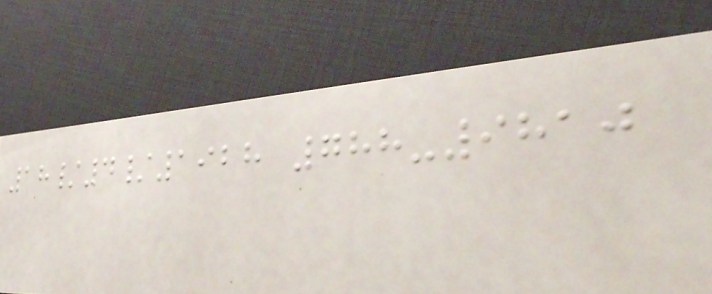18/4/1928 788-9810
